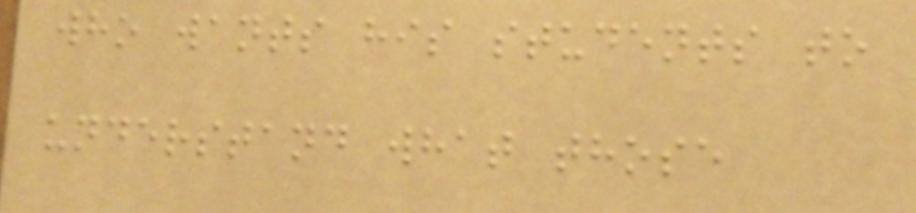who wants his students to
understand what those
